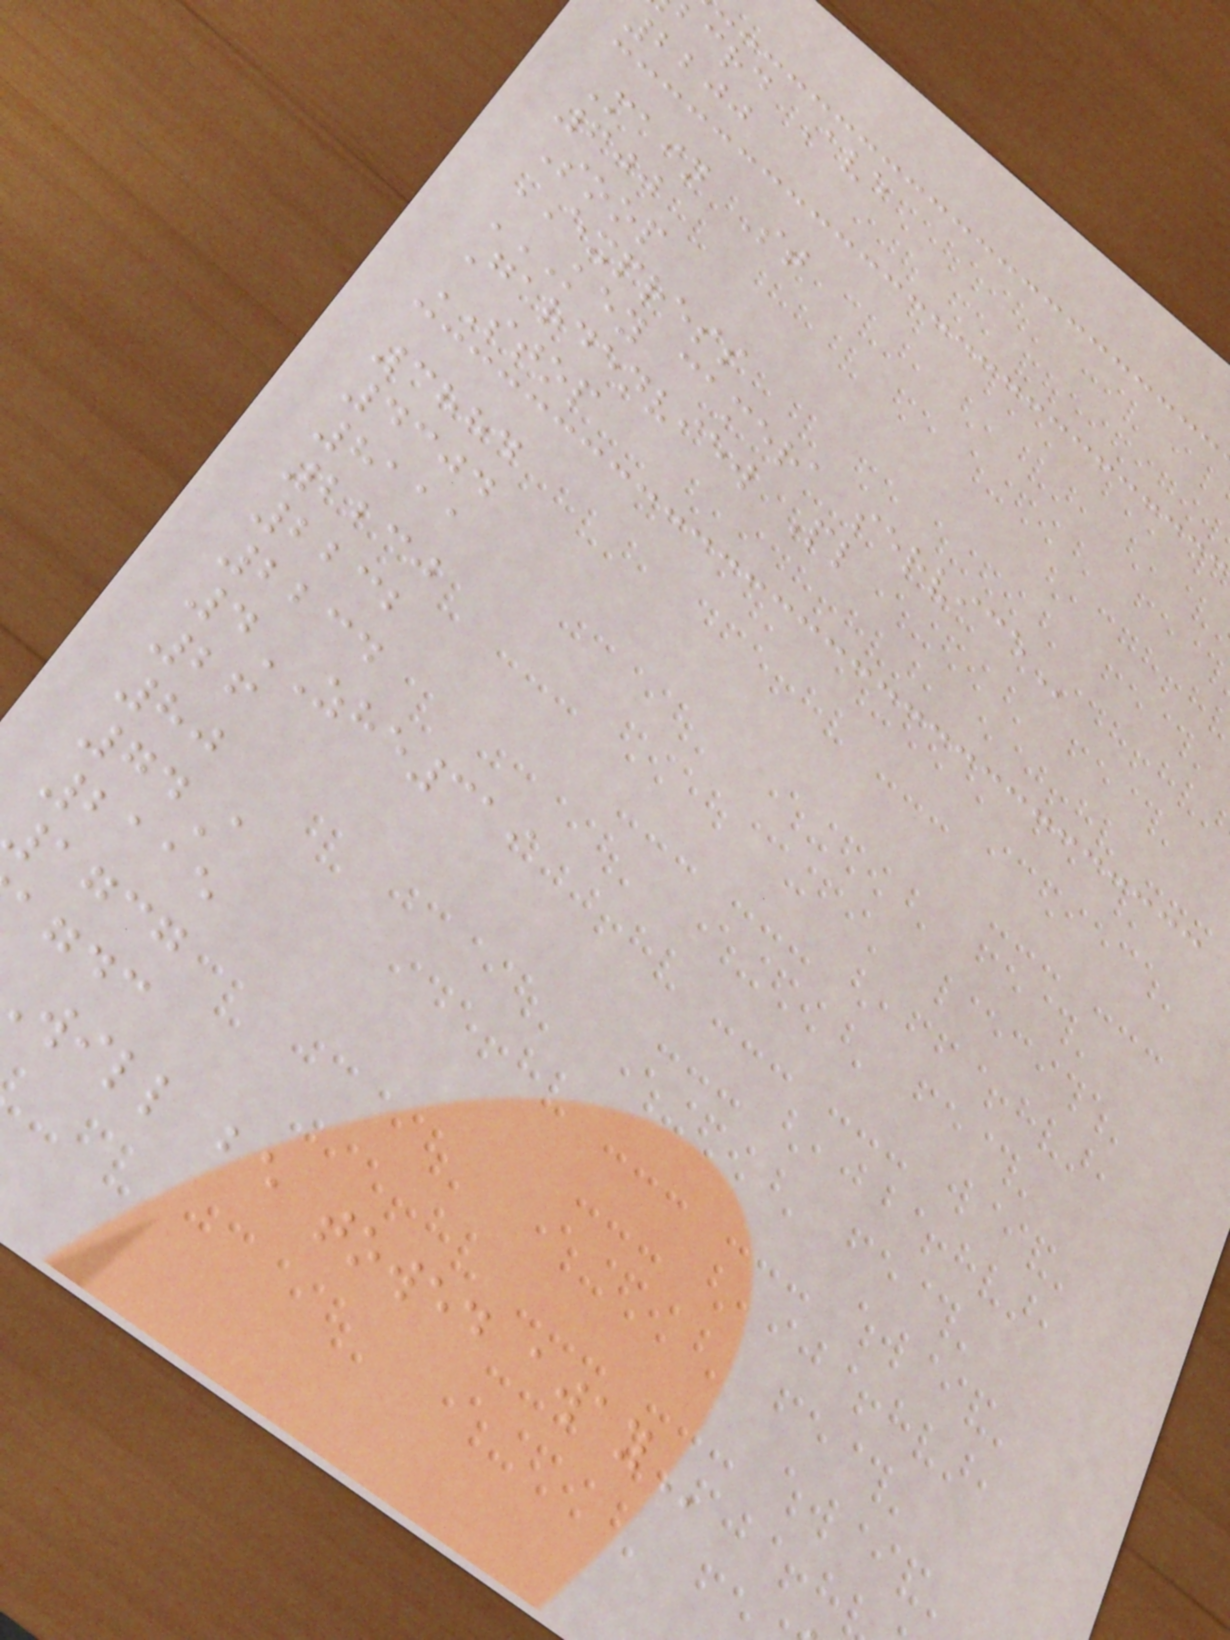bcrd Ave
2200
Main St
600
Soop
EXPRESS
KEY CAMERA SERVICE
Gardenview Pl
STOP
3884
4304
8111
2230
2232
2234
4ZHE319
26
80
74A
2115
1737
will be towed
